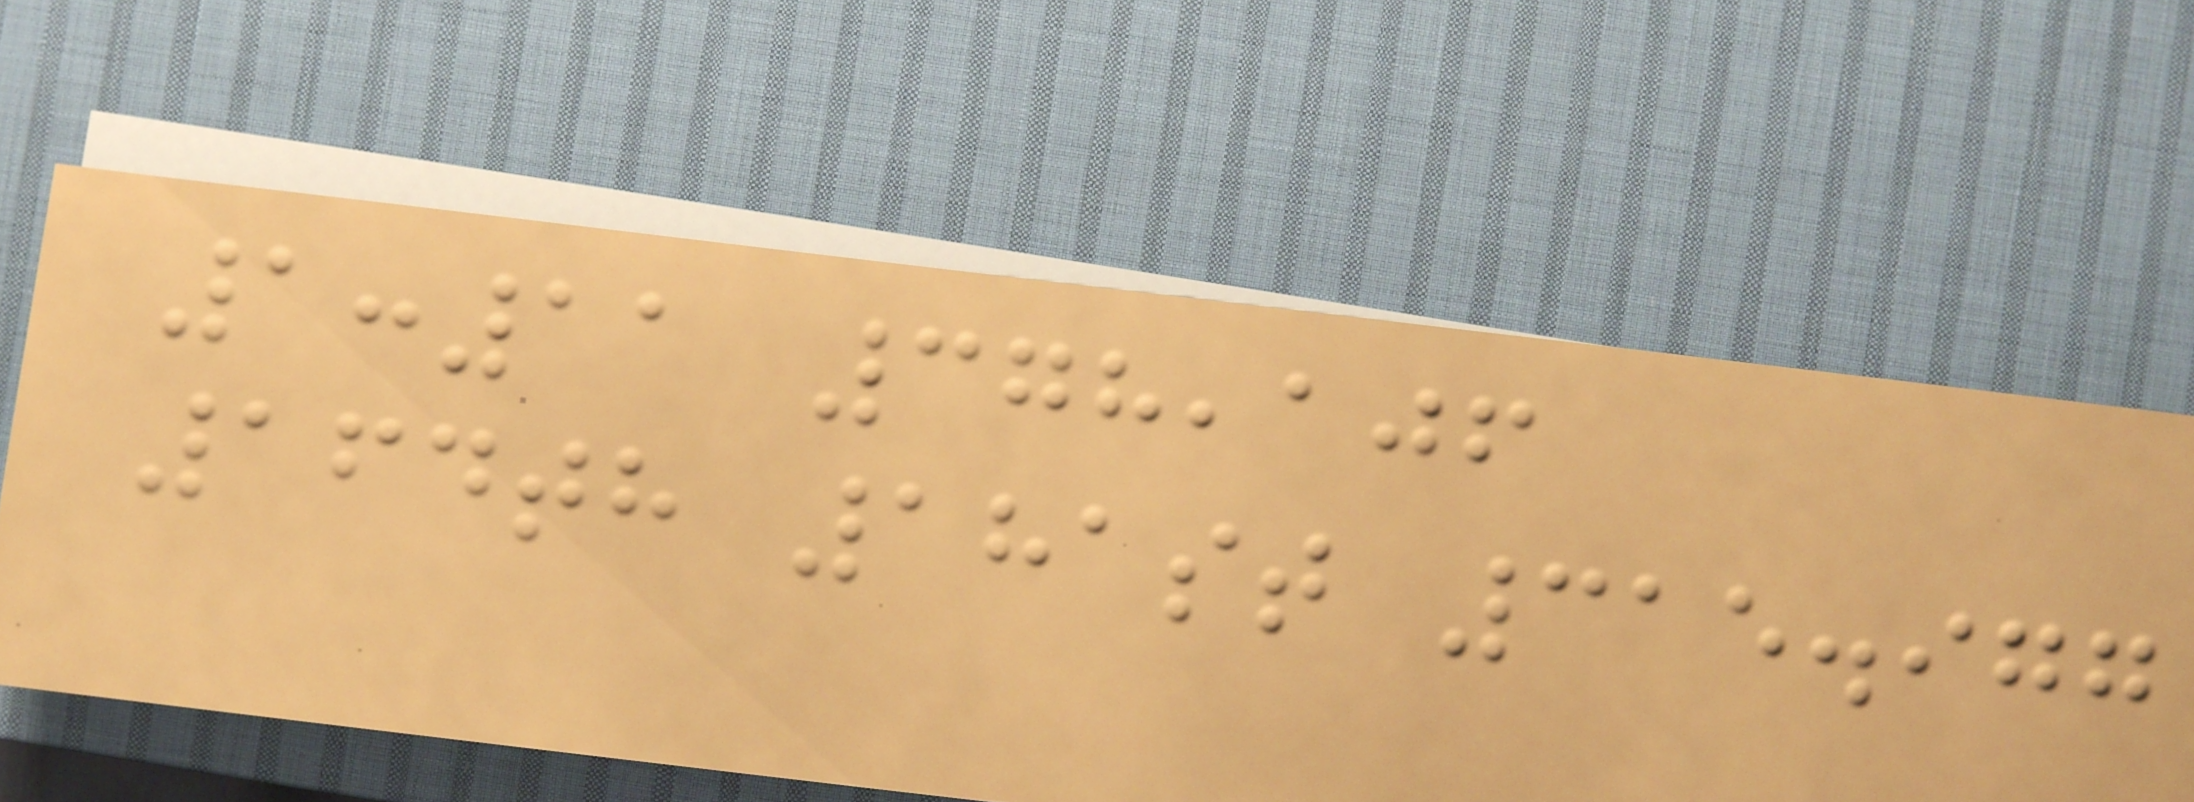1:11 378,106
164th 181st 315.977
